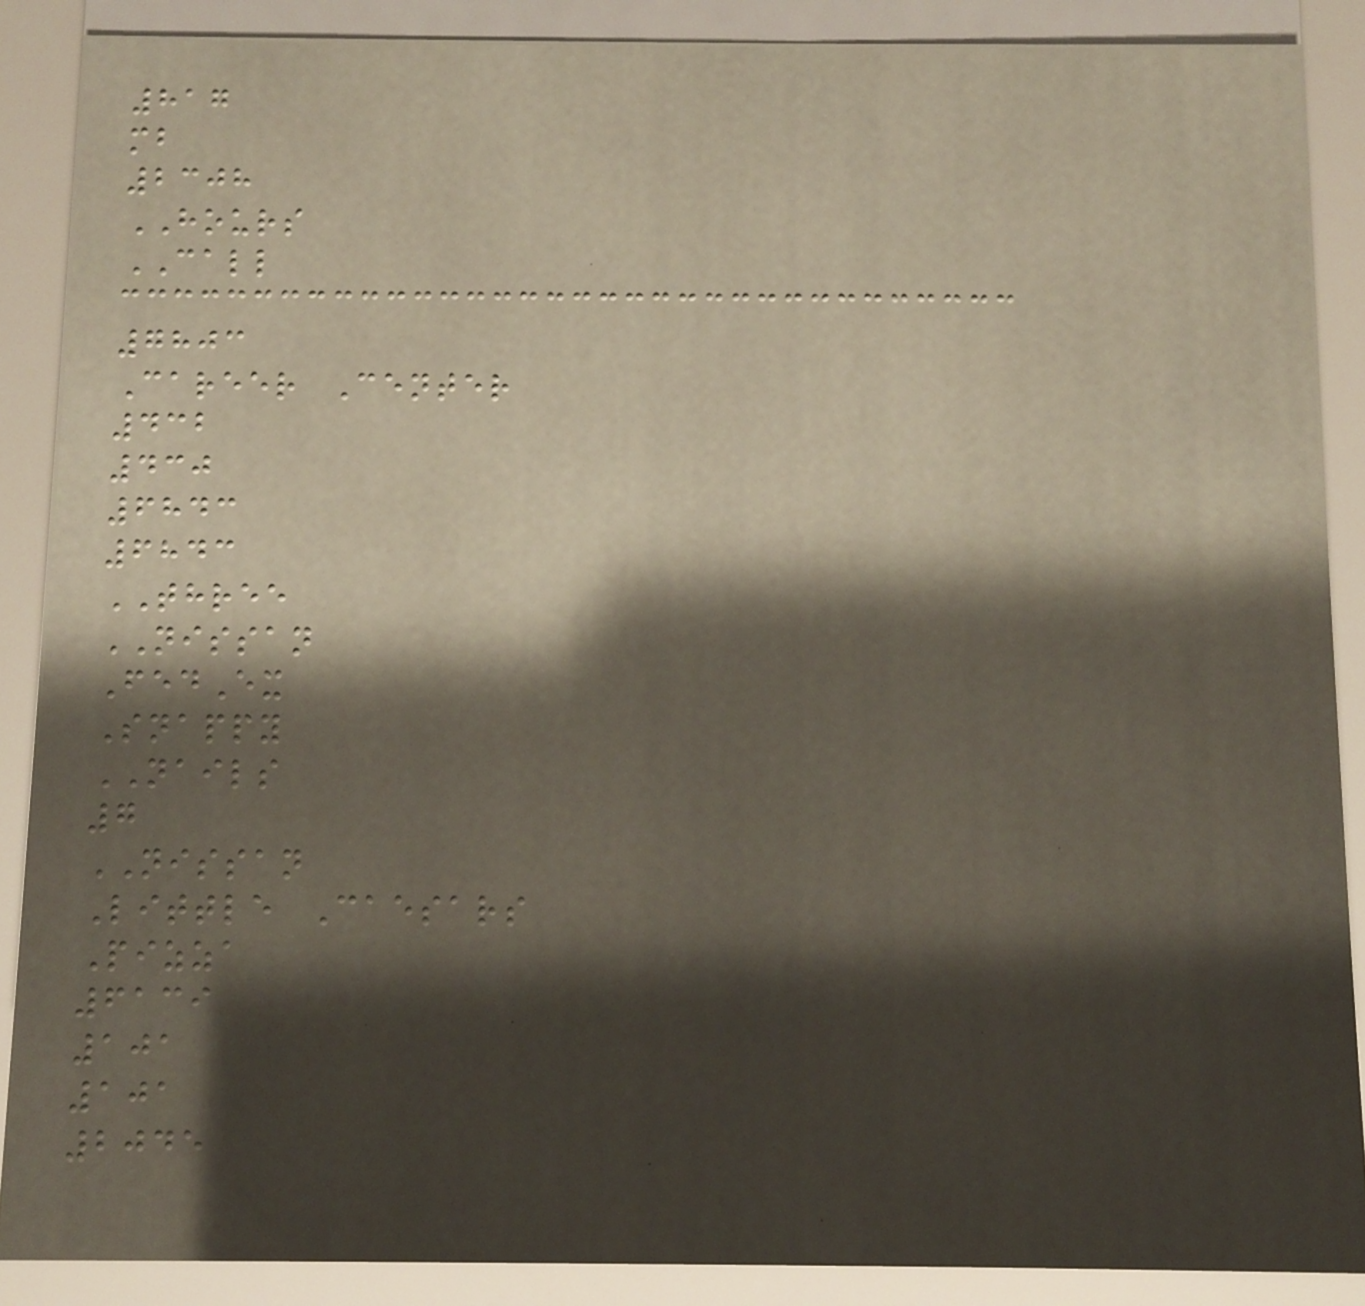817
mb
2308
HOURS
CALL
7803
Career Center
432
430
6843
6843
THREE
NISSAN
FedEx
Snappy
NAILS
7
NISSAN
Little Caesars
Pizza
6139
101
101
2045
